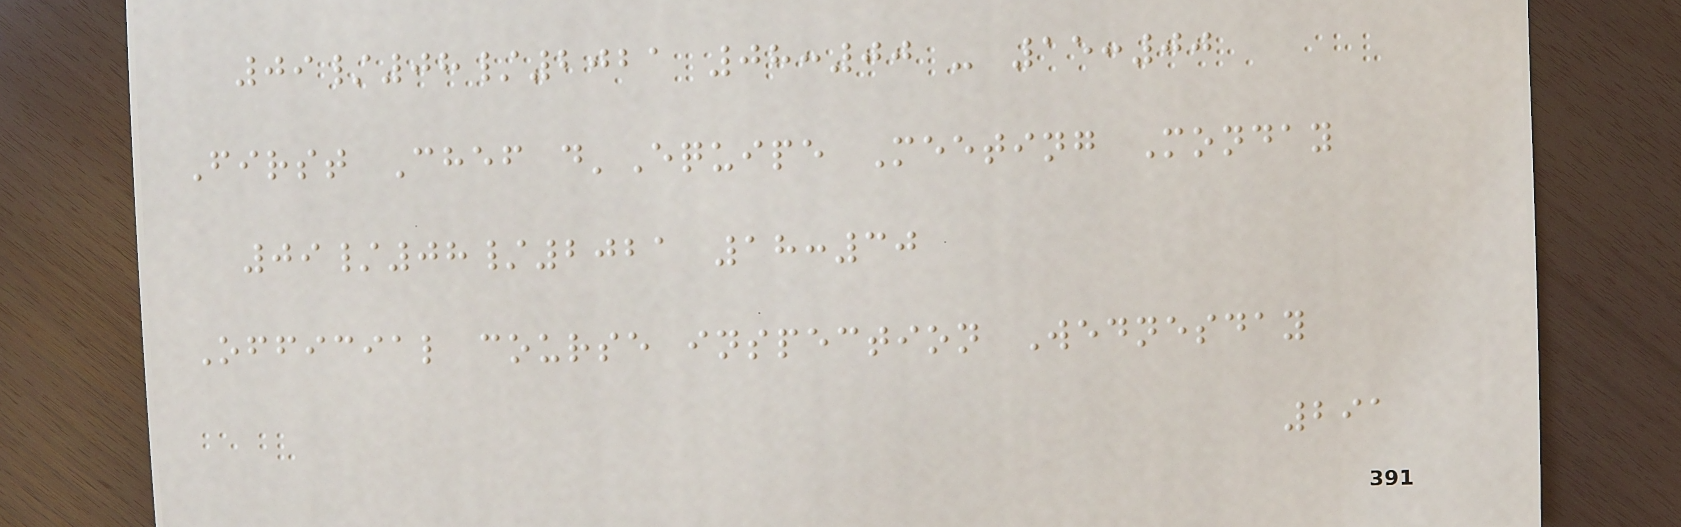09/08/2021 08:00 - 15:00
First Chef d'Equipe Meeting Monday
09/08/2021 18:30
Official course inspection Wednesday
291
